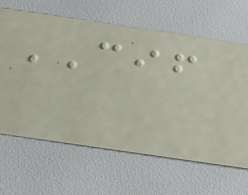CIF
